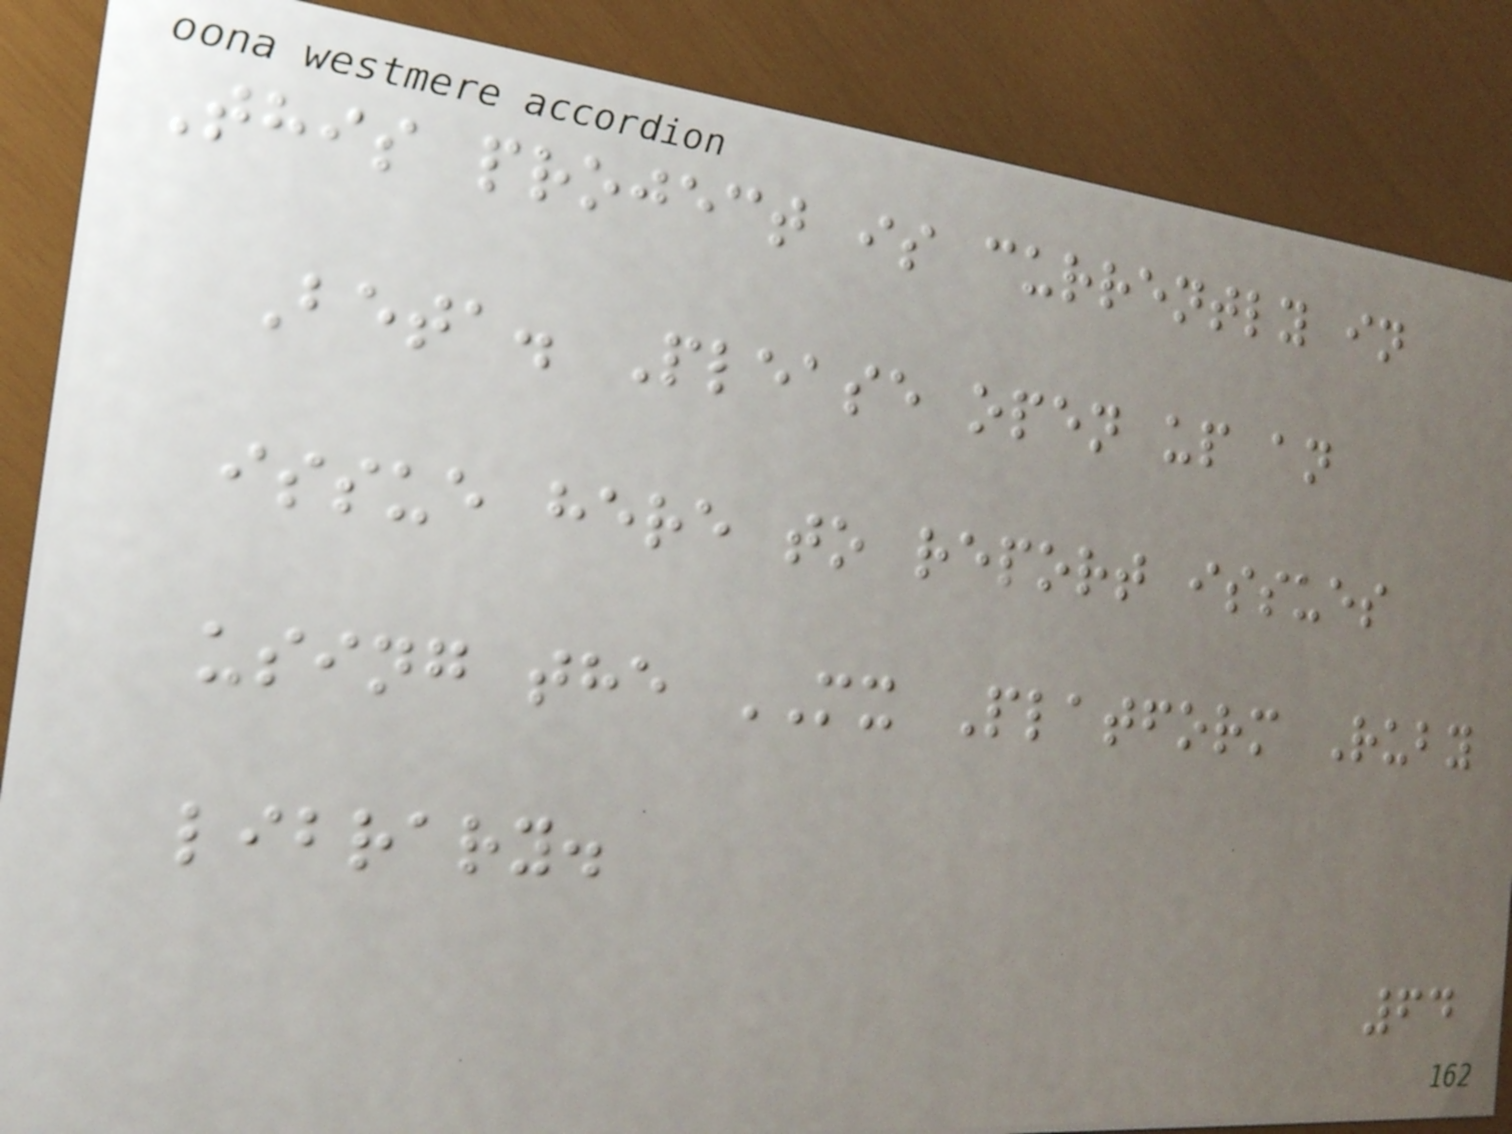This project is currently in
Beta. Please open up an
issue here to report issues
using the MX Platform Ruby
library.
64
